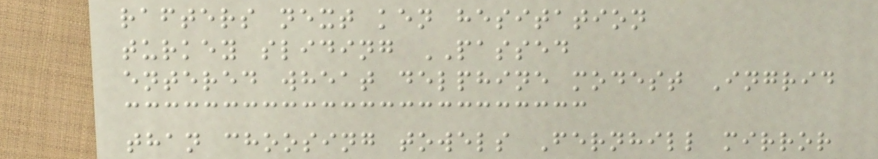rafters next ken hesitation
turkey sliding PASSED
entered wheat delphine modest Ingrid
than choosing towels Fernhill mirror
